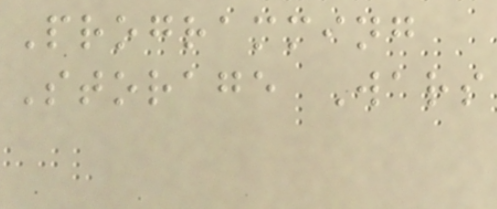Programming
Storage Wars
